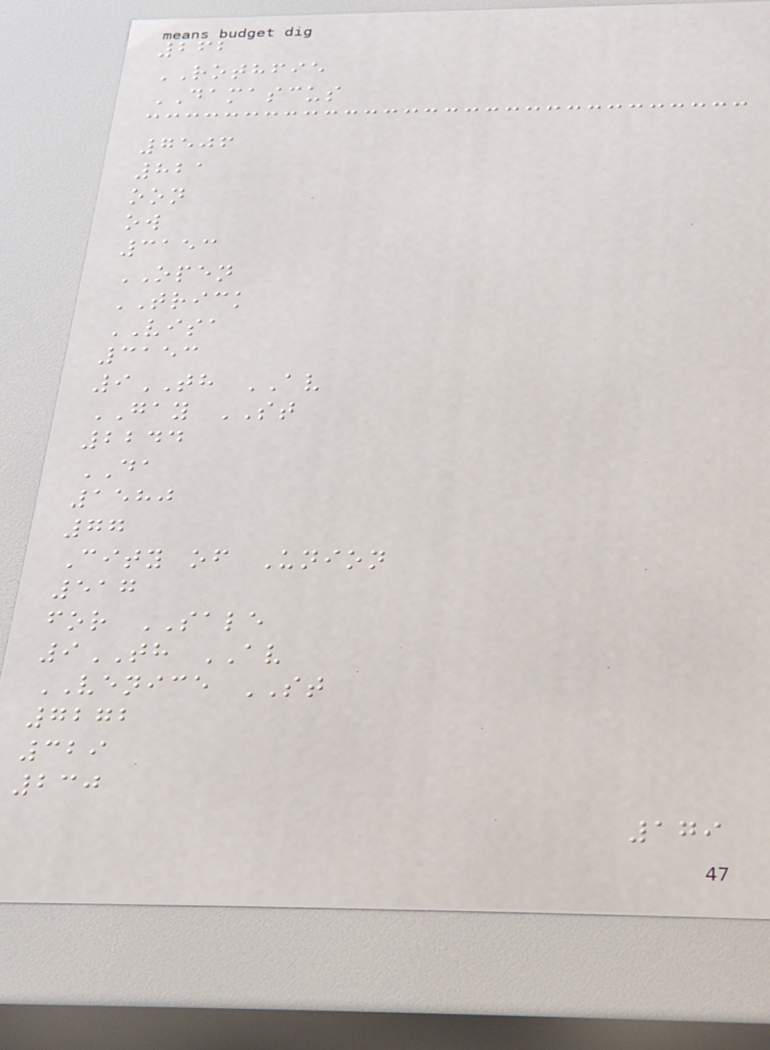262
ROTHFIE
DAMASCUS
7506
821
oon
ow
3153
OPEN
TRICK
VISA
3153
9TH AV
GAY ST
2244
DA
1580
77
City of Union
517
for SALE
9TH AV
VENICE ST
7272
329
230
179
